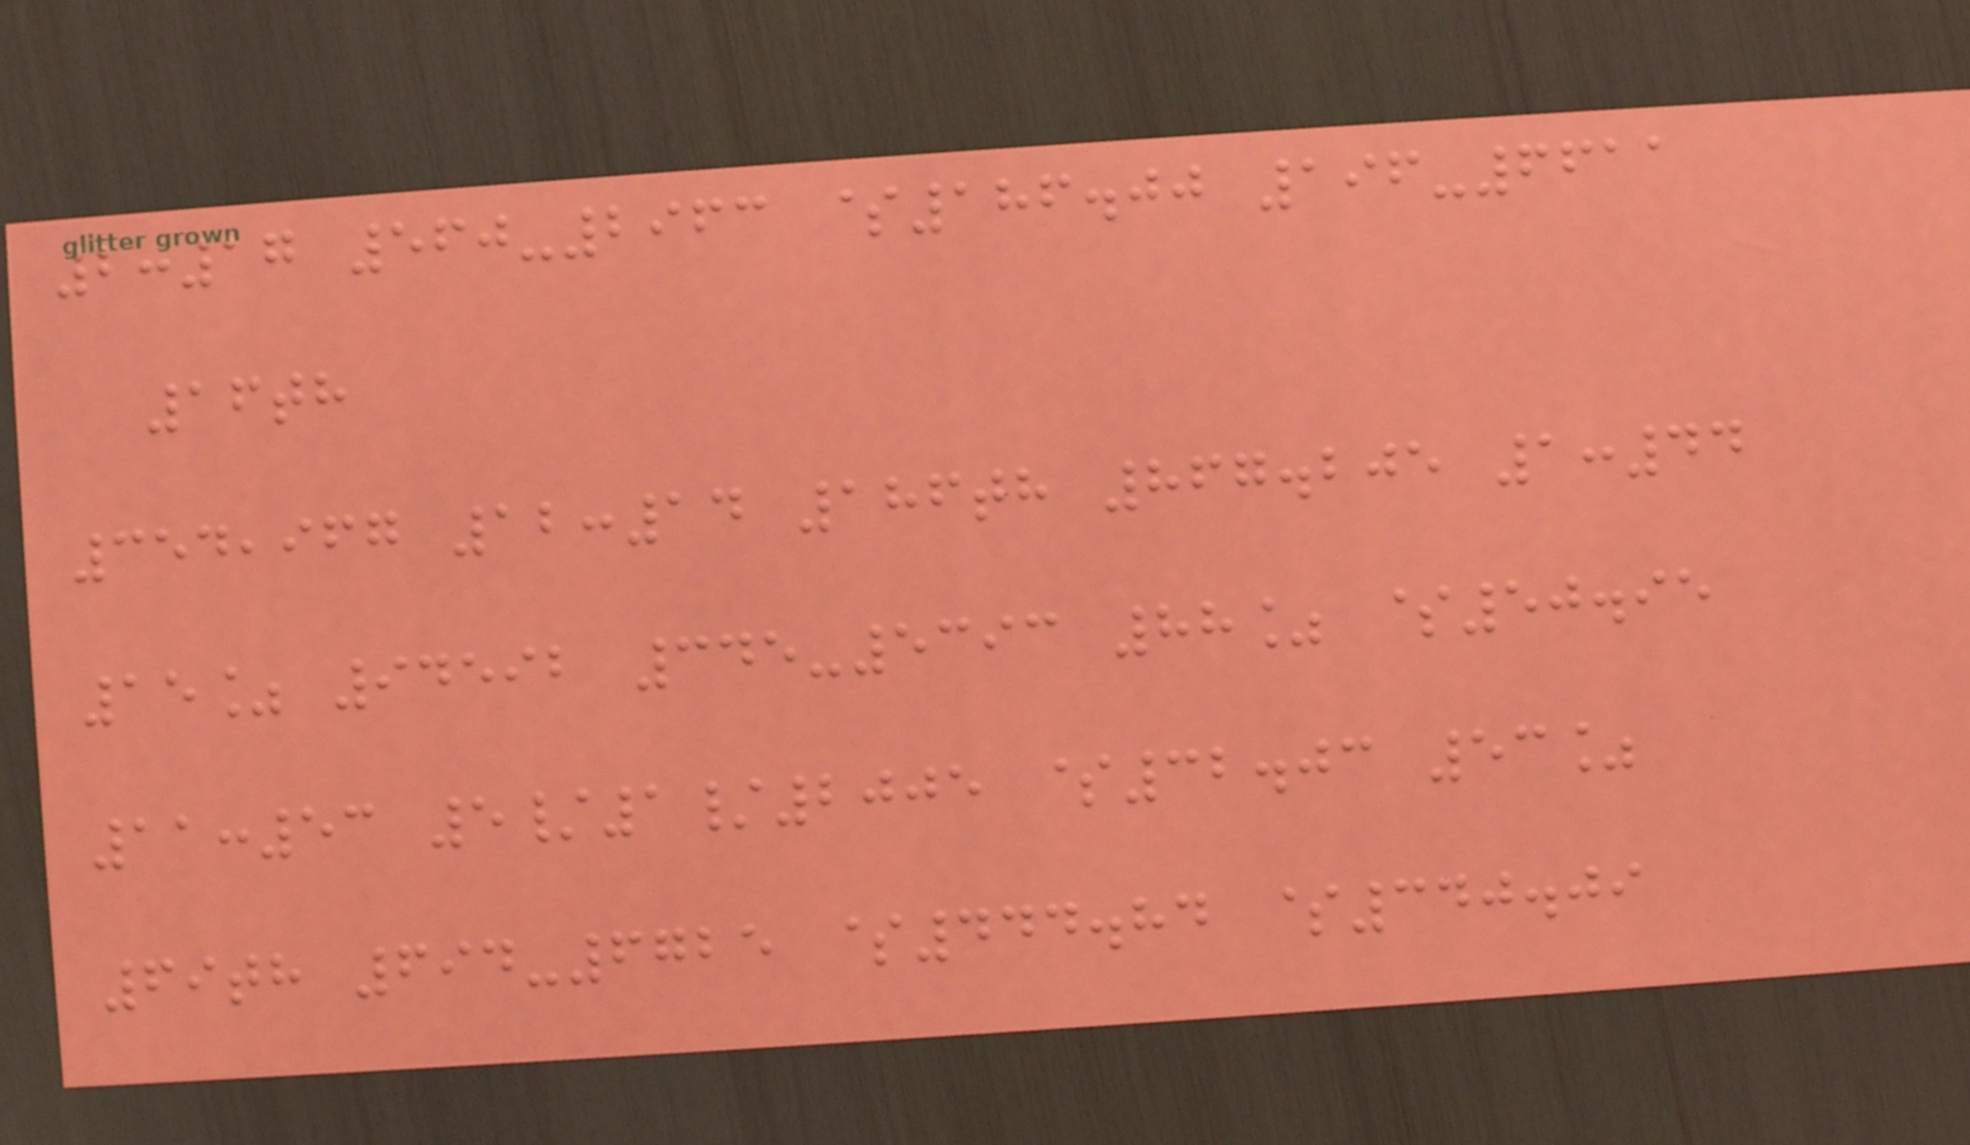2:17 560-2963 $186.00 196-6611
16th
354,967 12:14 186th 867.205 1:44
15% 94592 345-5393 88% $50.95
11:53 5/1/2005 $32.03 53%
69th 694-6725 $444.84 $340.09
